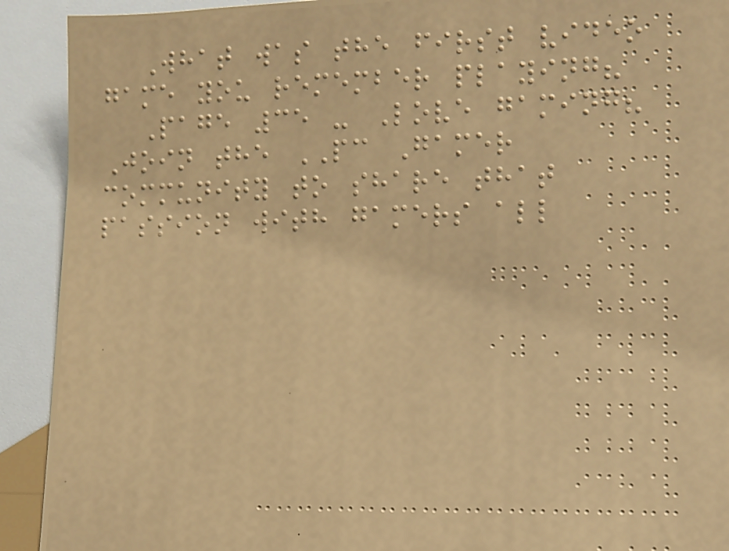What was the first video
game you remember playing?
Page 35 - Love gaming?
Join the PC Gamer
community to share that
passion with gamers all
